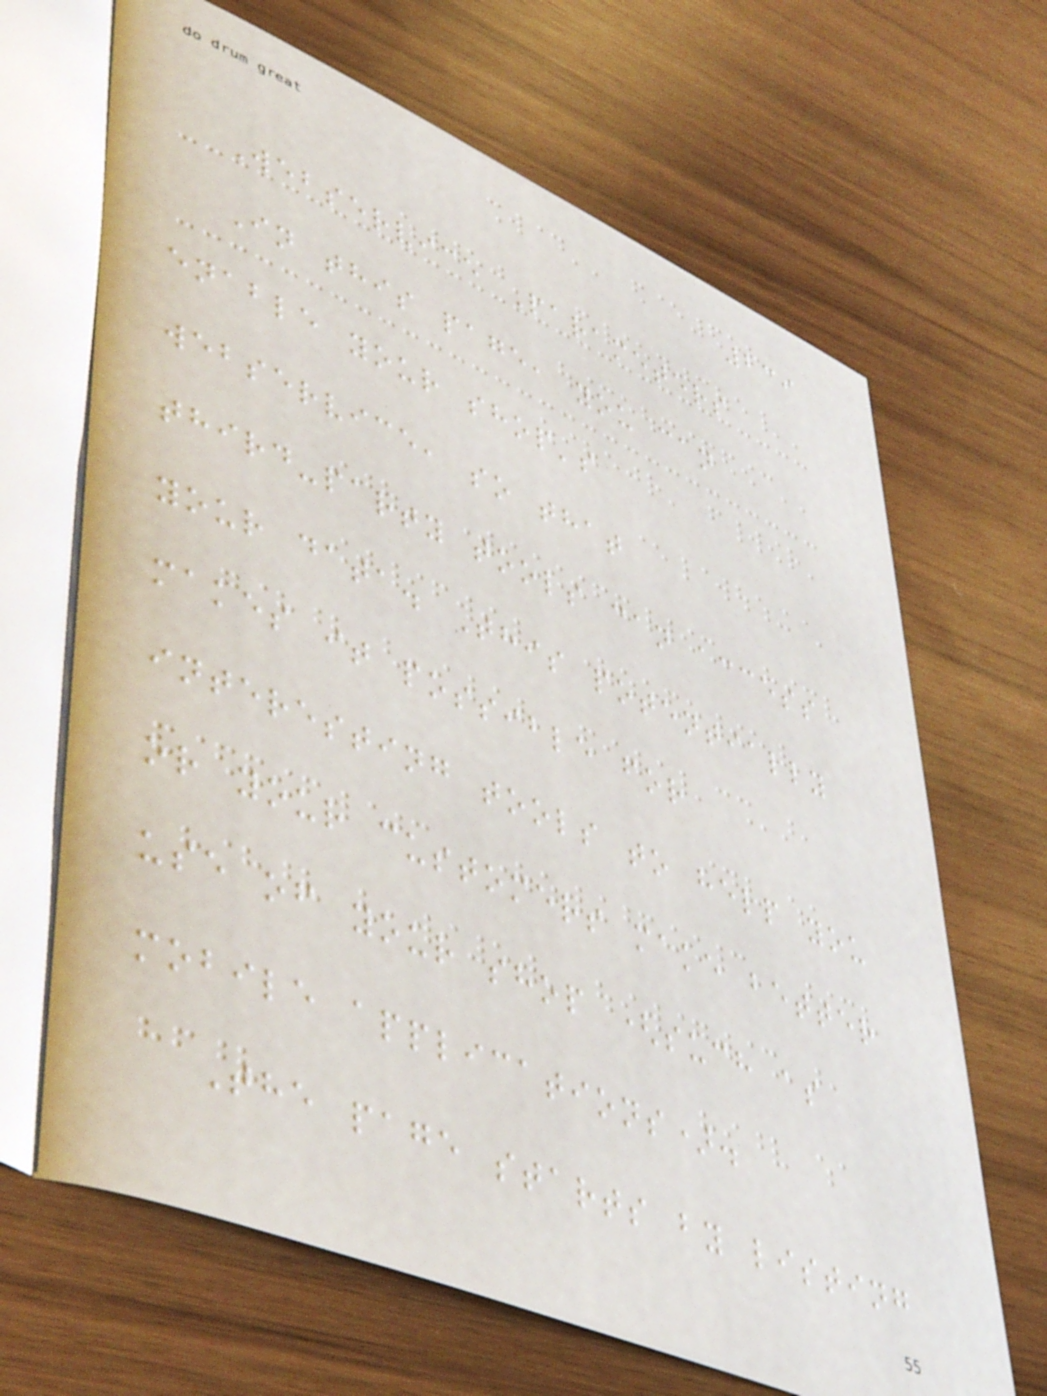239
Webservice Parameters
In this page, you can
enable your shop's
webservice, so that
third-party tools can access
your data. This potentially
makes it possible for
interesting tools to help you
or your customers make better
use of your shop (such as
mobile applications).
The page starts by listing
